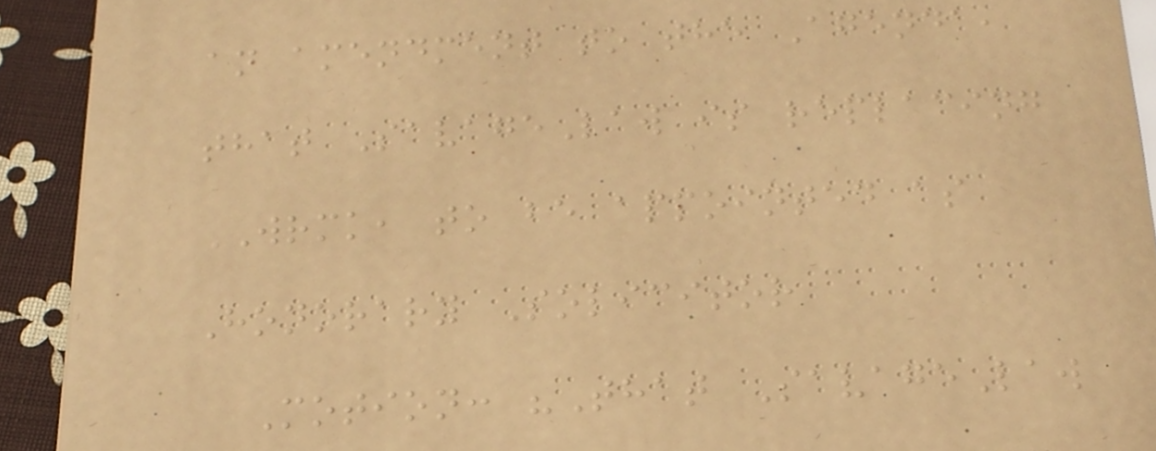an amendment to the Agenda,
that SavageLaw is replacing
WRMK, to be appointed as
Honorary Solicitor
Motion: "That SavageLaw
